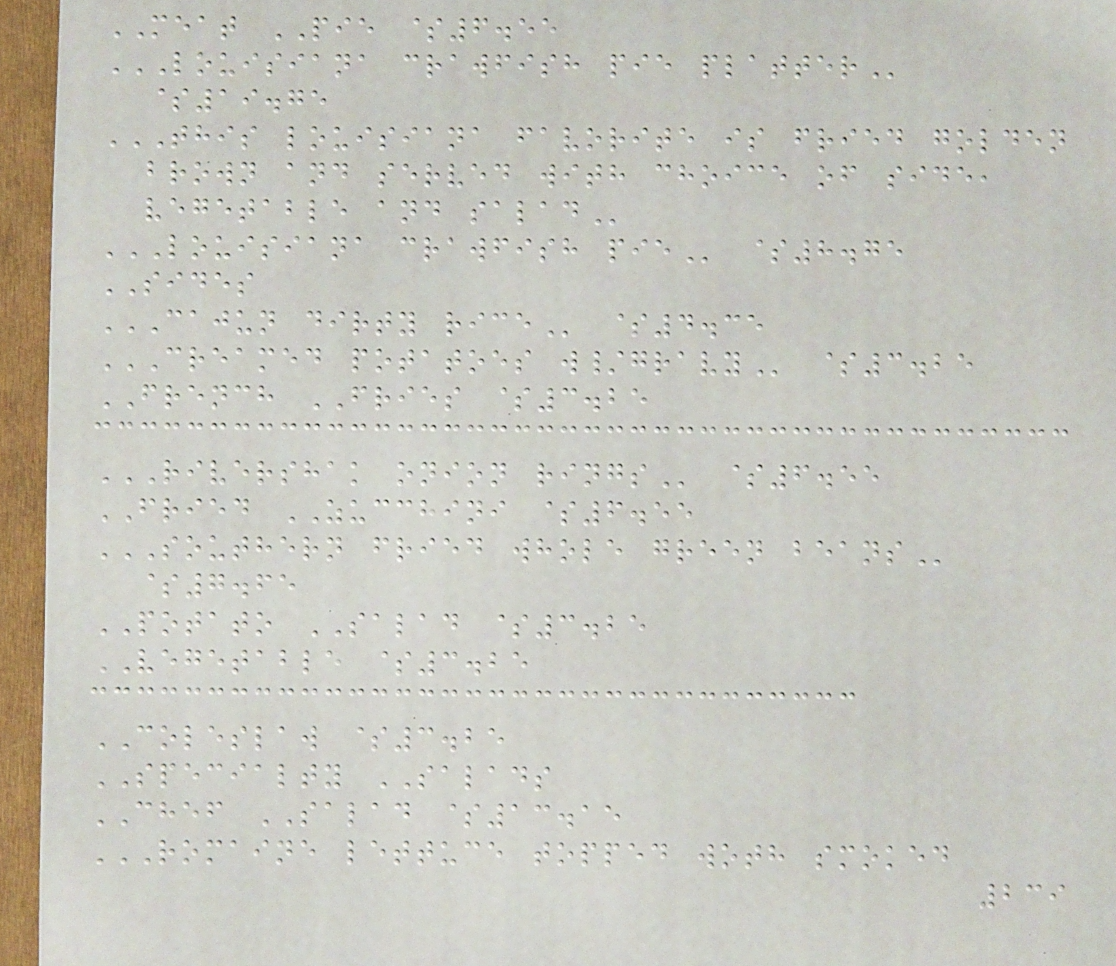MEAT PIE $6.55
LOUISIANA CRAWFISH PIE PLATTER
$19.75
THIS LOUISIANA FAVORITE IS FRIED GOLDEN
BROWN AND SERVED WITH CHOICE OF SIDE,
VEGETABLE AND SALAD
LOUISIANA CRAWFISH PIE $8.75
SIDES
CAJUN DIRTY RICE $4.35
CREAMED POTATOES W/GRAVY $3.25
FRENCH FRIES $3.25
RIVERSHAK ONION RINGS $6.55
FRIED ZUCCHINI $6.55
SOUTHERN FRIED WHOLE GREEN BEANS
$7.65
POTATO SALAD $3.25
VEGETABLE $3.25
COLESLAW $3.25
SPECIALTY SALADS
CHEF SALAD $13.15
ROMAINE LETTUCE TOPPED WOTH SMOKED
239
